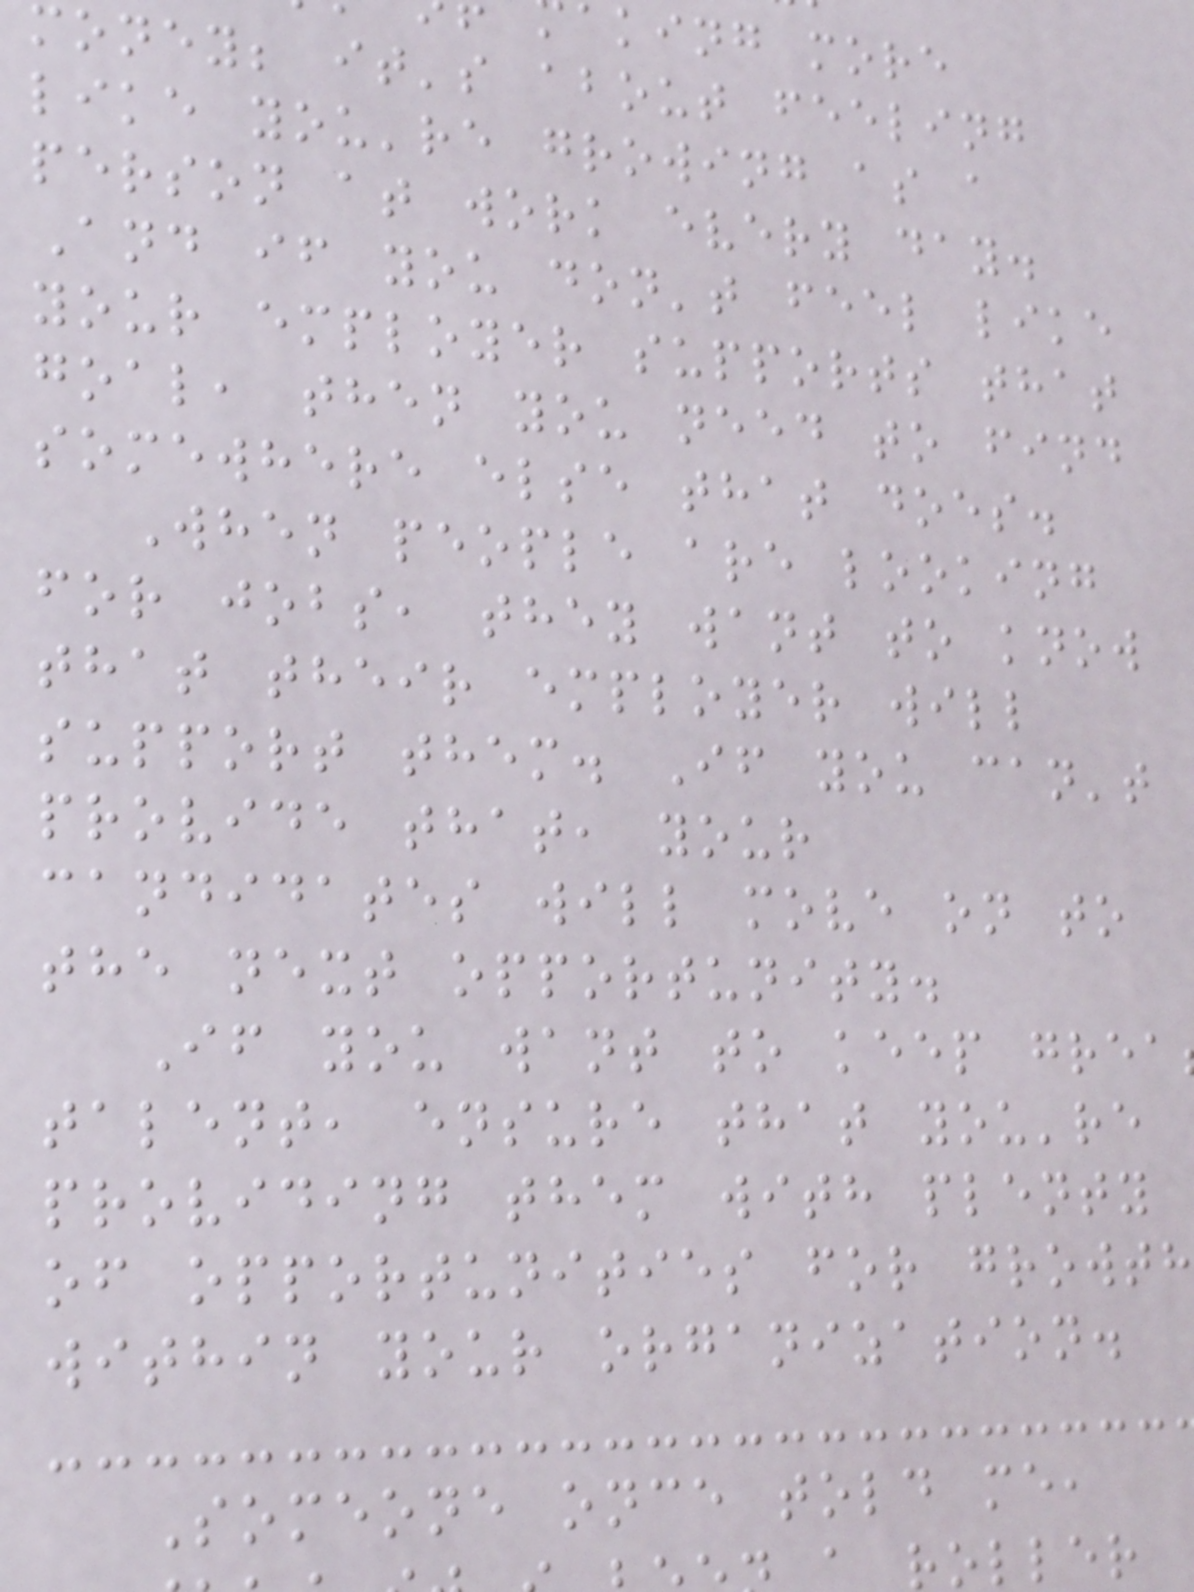aking more
money; it's about feeling
like you're growing as a
person at work every day.
And if you don't feel like
your employer supports that
goal, then you need to find
somewhere else that does.
When people are looking
for jobs, they want to know
that their employer will
support them. If you can't
provide that, your
candidates will move on to
the next opportunity.
If you want to keep grea
talent, ensure that you're
providing them with plenty
of opportunities for growth
within your organization.
Someone once told me,
